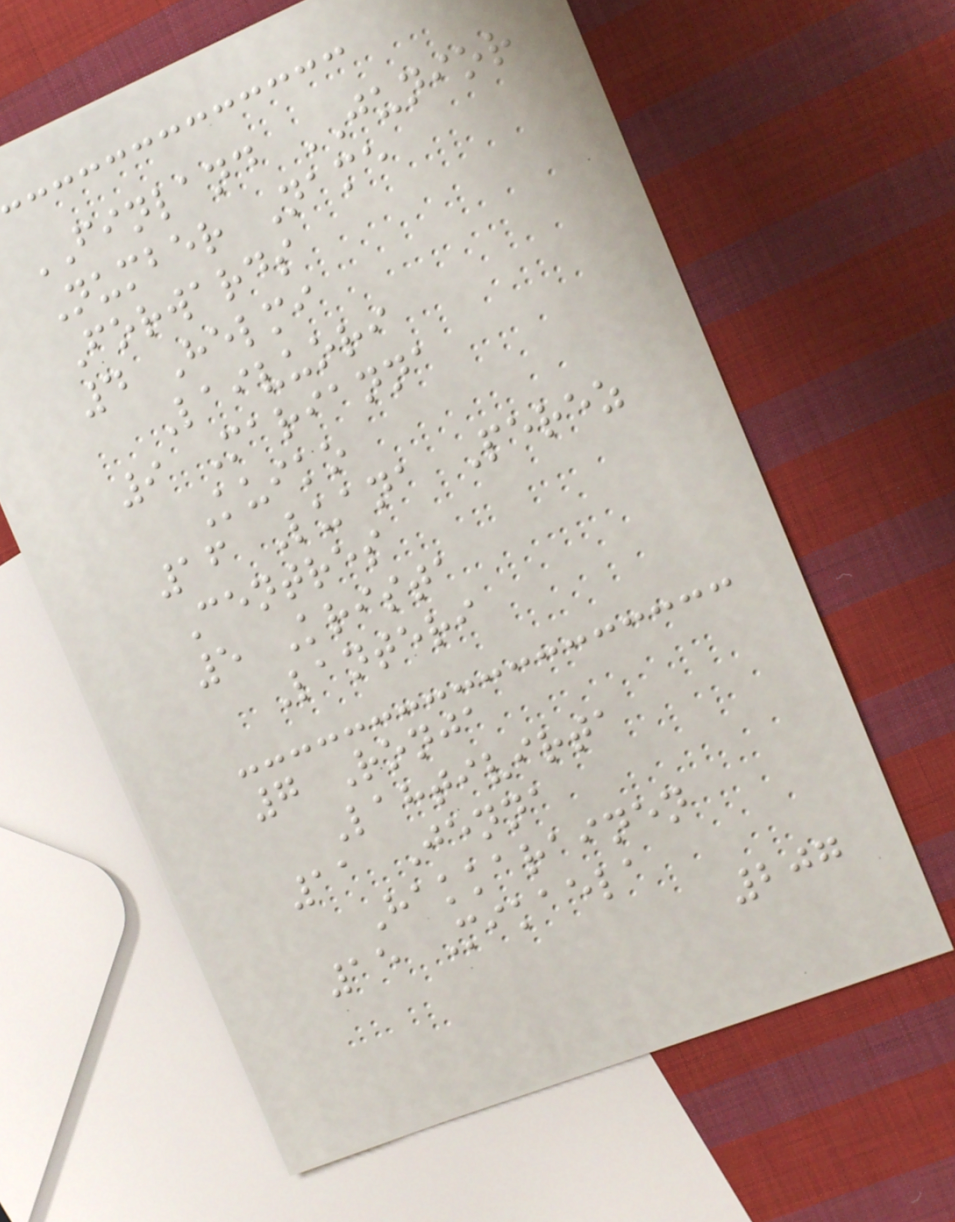FINLAND JUNIOR
Number Name
Forwards
4 Helmi
Laivuori
9 Marianna
Kuiko
16 Luana Perez
Centres
5 Krista
Lanteri
7 Ronja
Lahtivirta
11 Jenna
Hakkarainen
15 Mikaela
207
